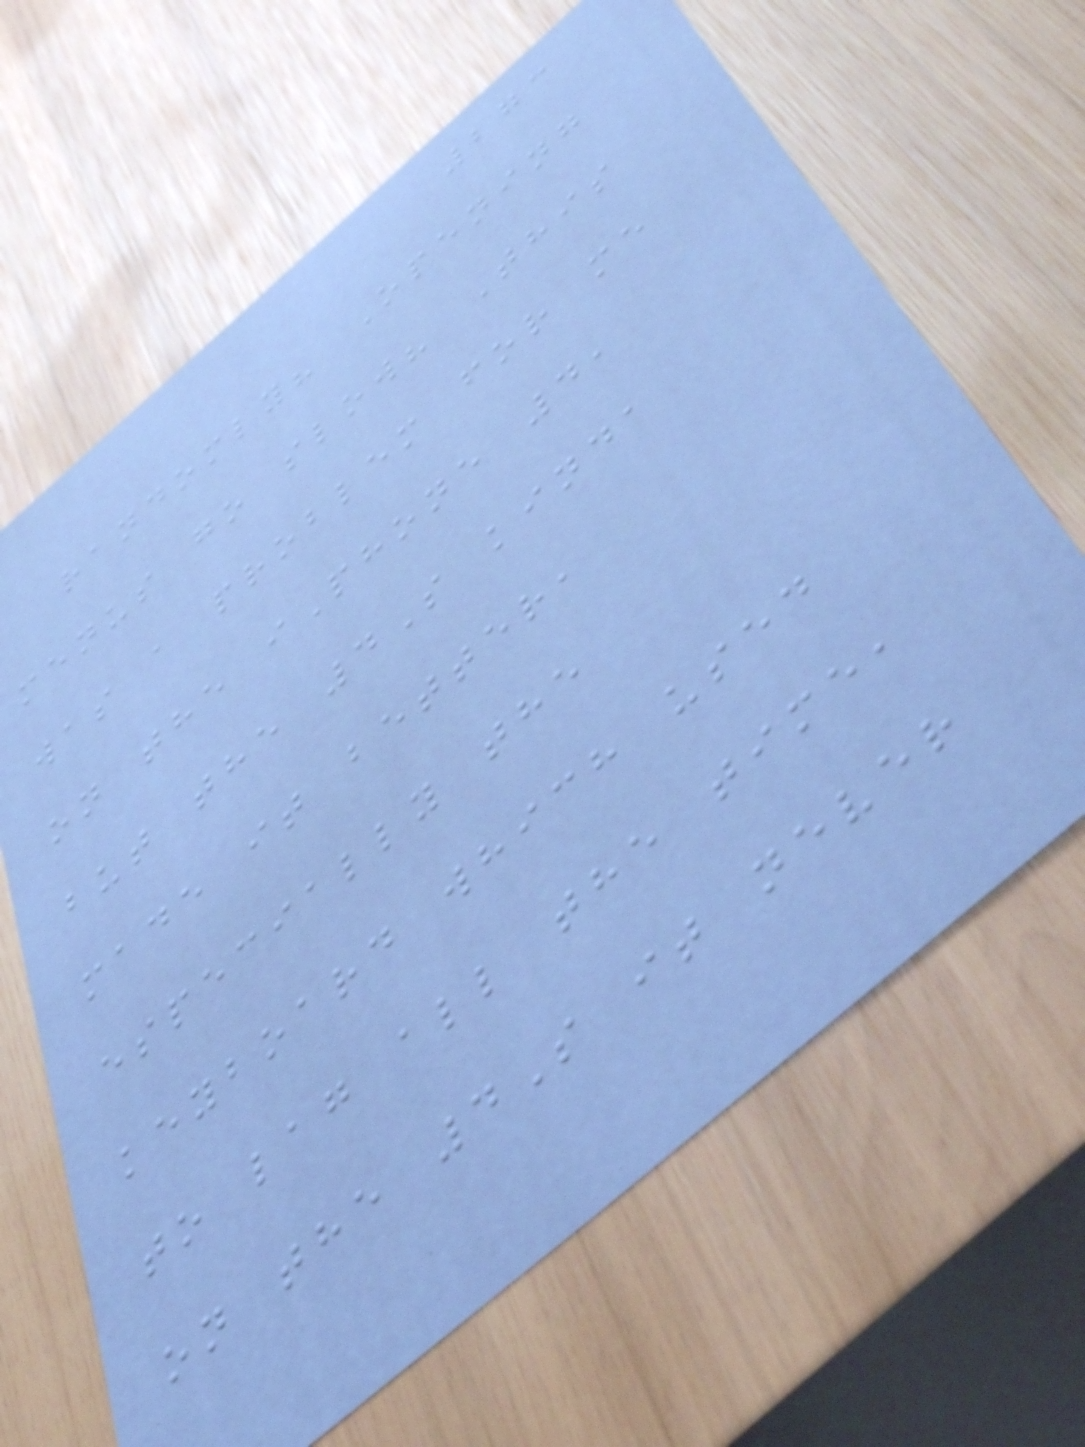273
randomly? Opening
menus go slow? This
was a problem for me
on the iPhone 4,
but the 4S kinda
made it better,
especially the
keyboard which used
to lag all the time,
on the 4S it never
